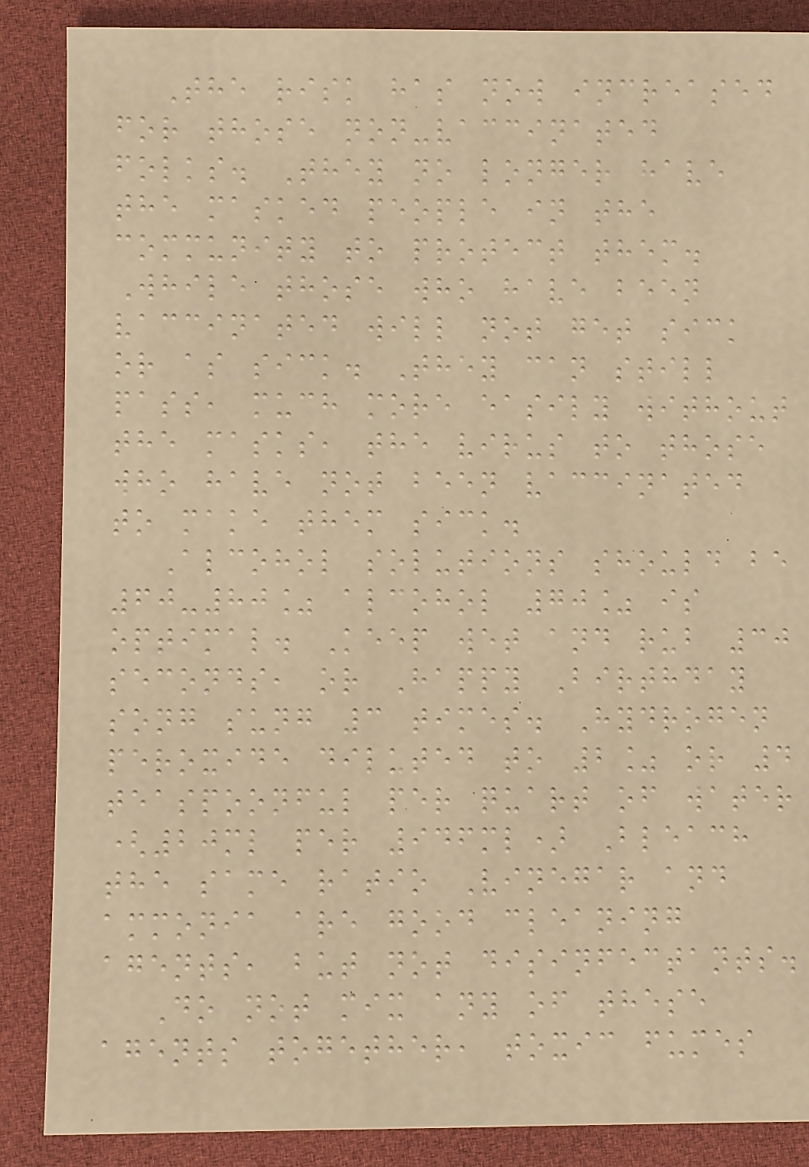The risk has now increased
for those non-vaccinated
folks. They no longer have
the masked people in the
community to protect them.
While those who have been
vaccinated will not get sick
or as sick. They can still
pass, much more easily without
the masks, the virus to those
who have not been vaccinated
to make them sick.
Alcohol solutions should be
60-80% alcohol 70% is
optimal. Keep wet and rub 30
seconds, or Happy Birthday
song sung 3 times. Hydrogen
peroxide diluted to 2% or 4
teaspoonful per quart of water
(20ml per 946ml) Bleach
the same ratio Vinegar and
ammonia are good cleaning
agents, but not disinfectants.
Do not mix any of these
agents together, toxic fumes
